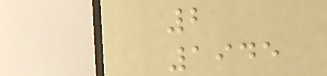2
1945
